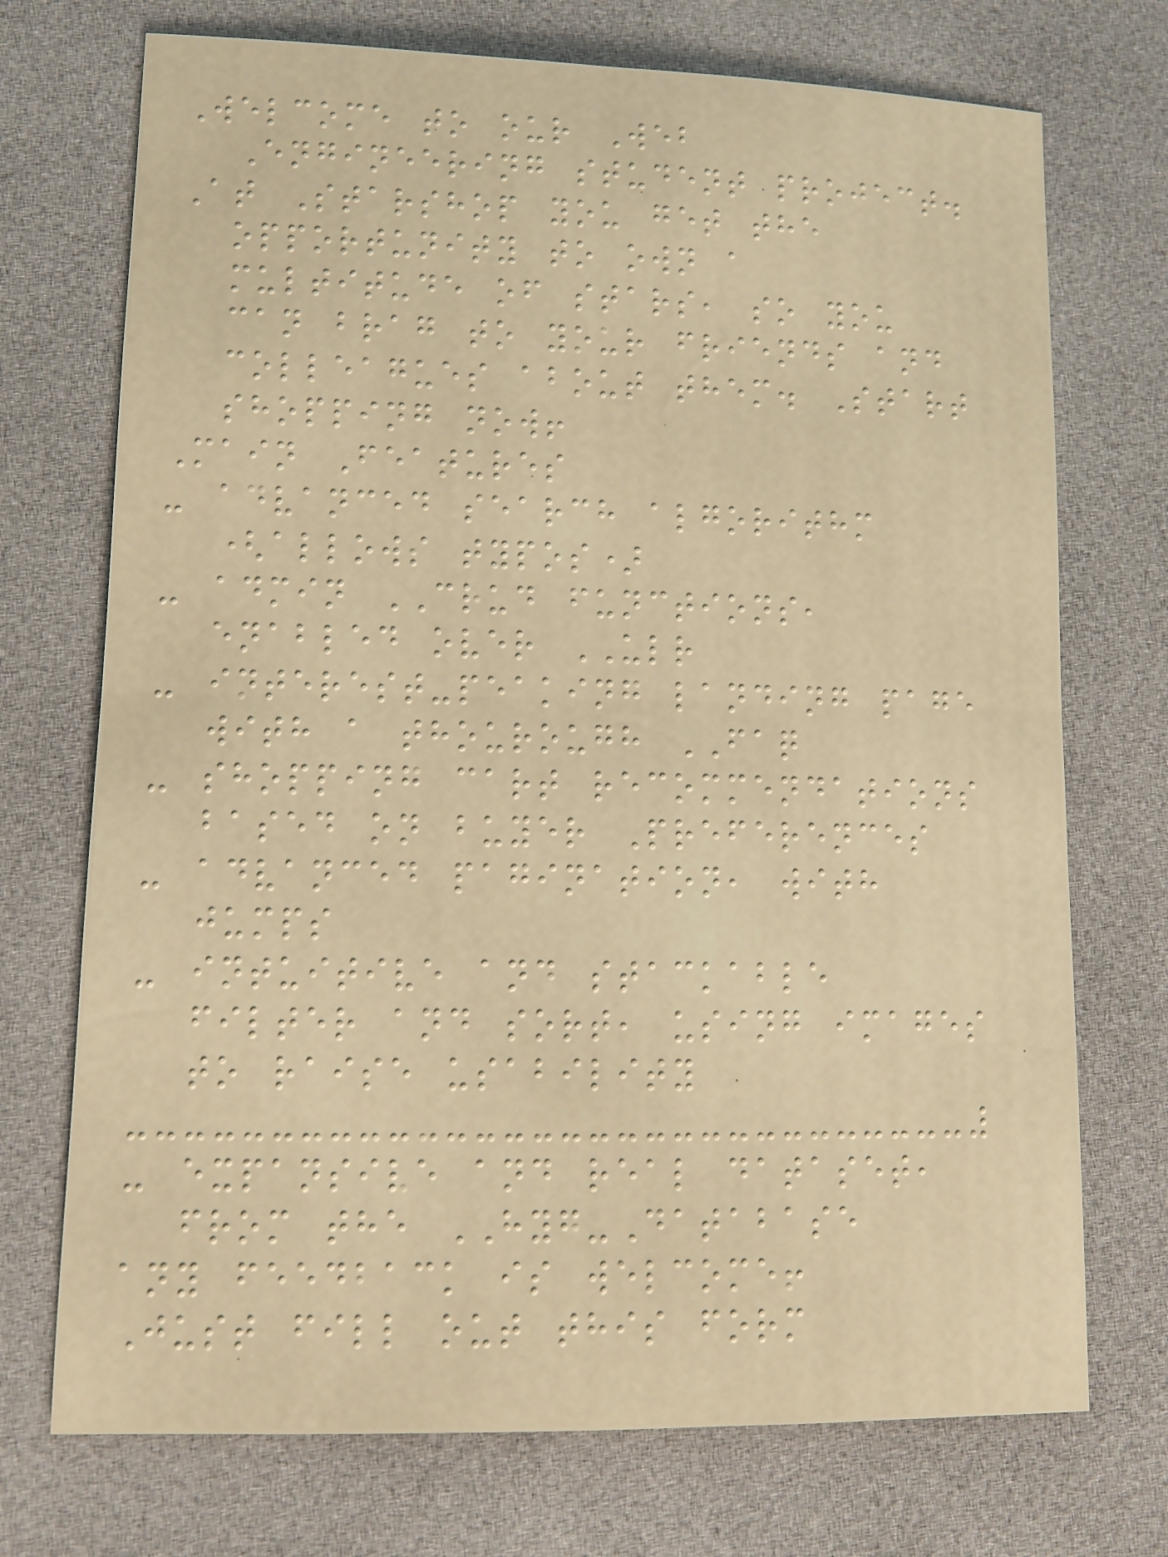Welcome to our Web
Engineering student project.
At Starshop you get the
opportunity to own a
multitude of stars, so you
can brag to your friends and
colleagues about them. Start
shopping now!
Main Features
- advanced search algorithm
(allows typos)
- admin CRUD functions,
enabled over ULR
- interest-peaking landing page
with a thourough FAQ
- shopping cart recommendations
based on buyer Preferences
- advanced pagination, with
jumps
- intuitive and stackable
filter and sort, using images
to raise usability
- expansive and real dataset,
from the HYG-Database
any feedback is welcome!
Just fill out this form
